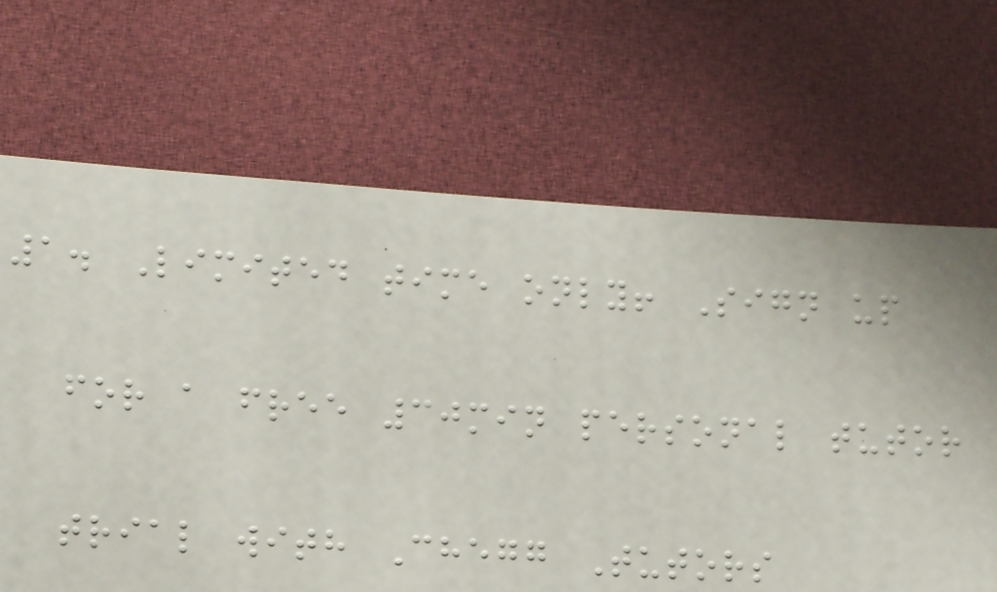1. Limited time only! Sign up
for a free 30min personal tutor
trial with Chegg Tutors
